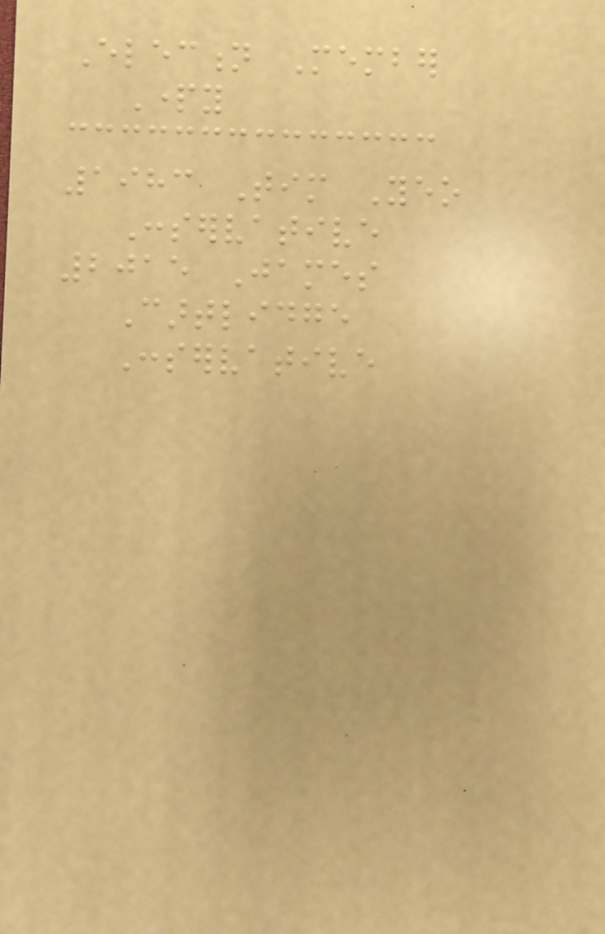Election Member
Party
1983 Tim Yeo
Conservative
2015 James
Cartlidge
Conservative
